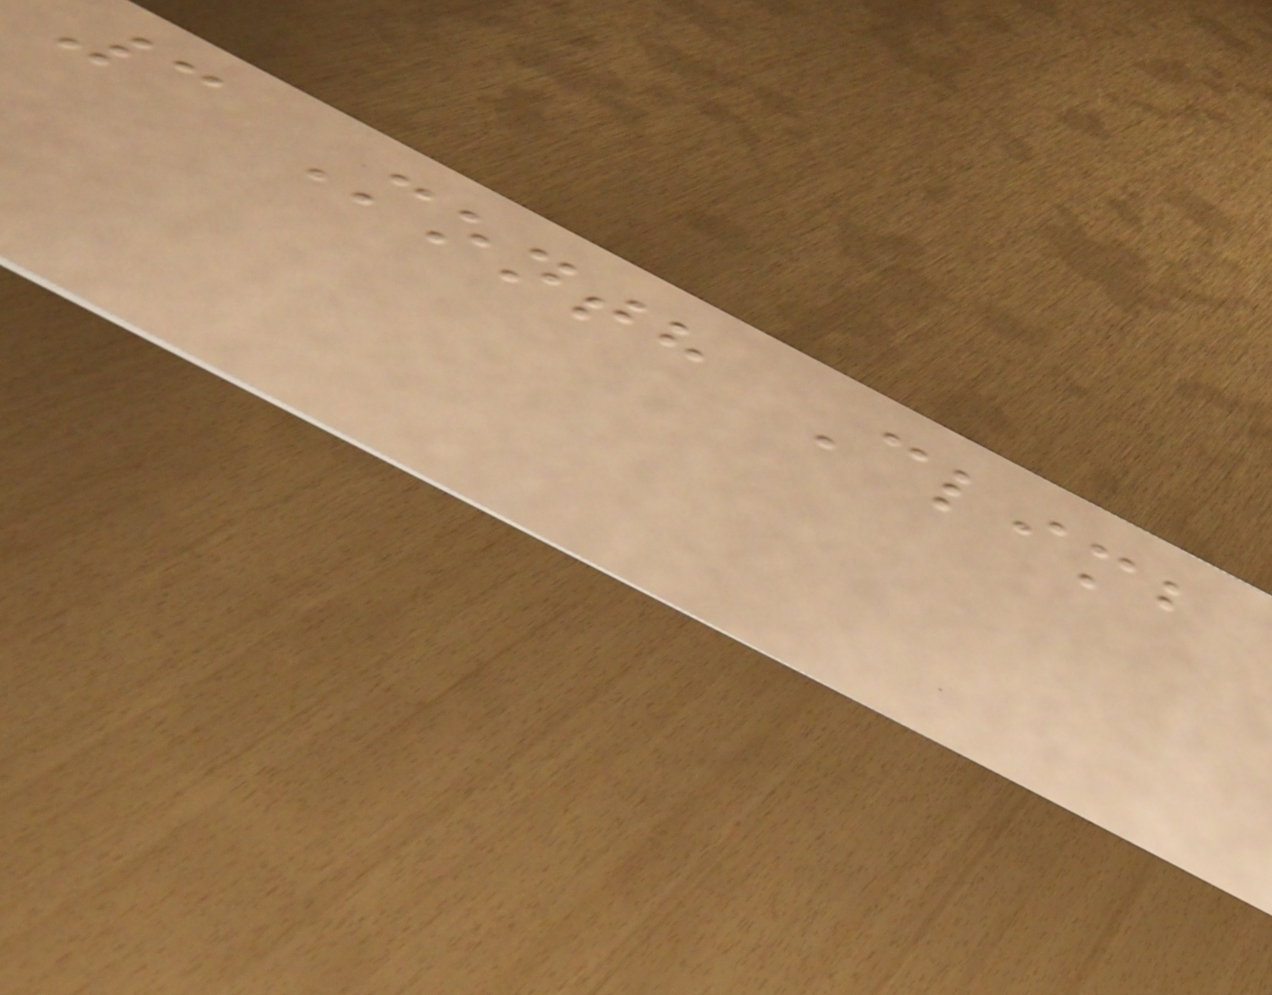3 Month Climb
